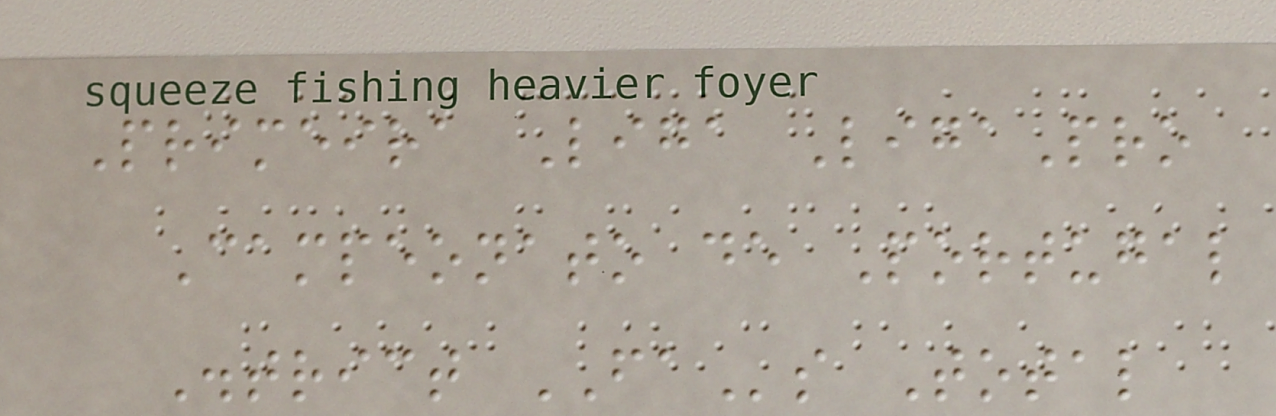Primeira Liga LigaPro
Campeonato de Portugal
District FAs Total
